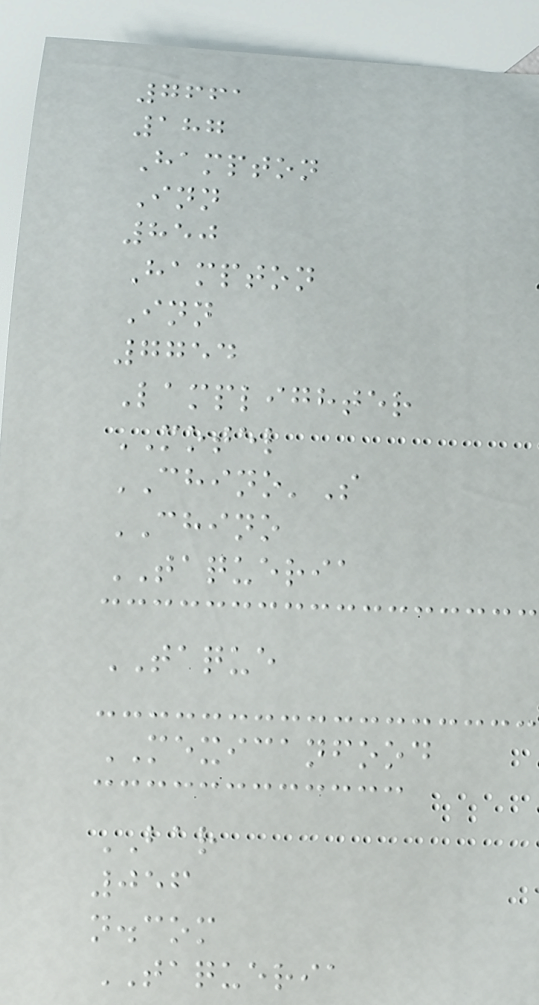7661
187
Hampton
Inn
850
Hampton
Inn
7754
Lamplighter
MOTEL
CHINO'S
CHINO
TAQUERIA
TAQUE
MEXICANFOOD
BAR
056
n.com
TAQUERIA
